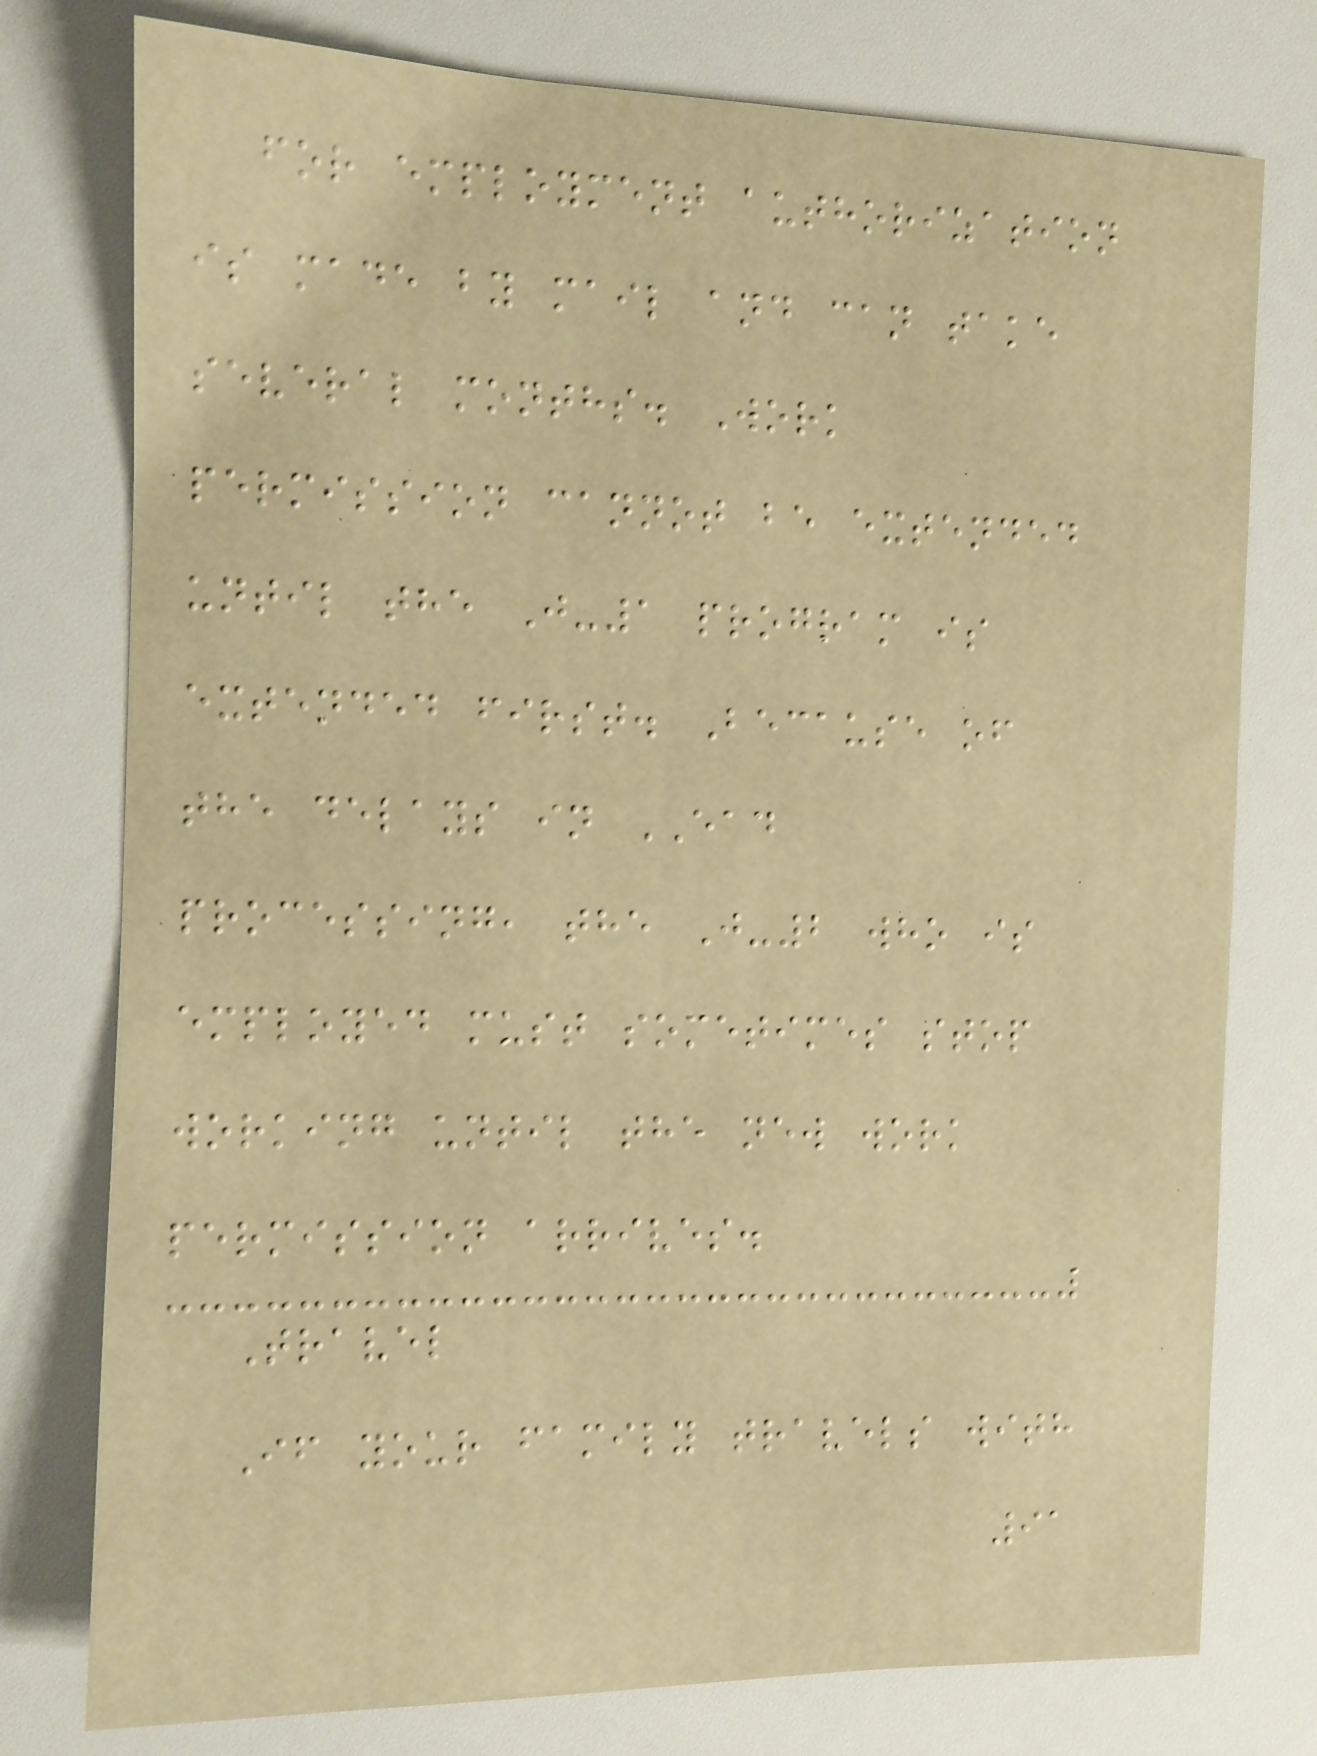for employment authorization
is made by mail and can take
several months. Work
permission cannot be extended
until the J-1 program is
extended first. Because of
the delays in EAD
processing, the J-2 who is
employed must sometimes stop
working until the new work
permission arrives.
Travel
If your family travels with
91
